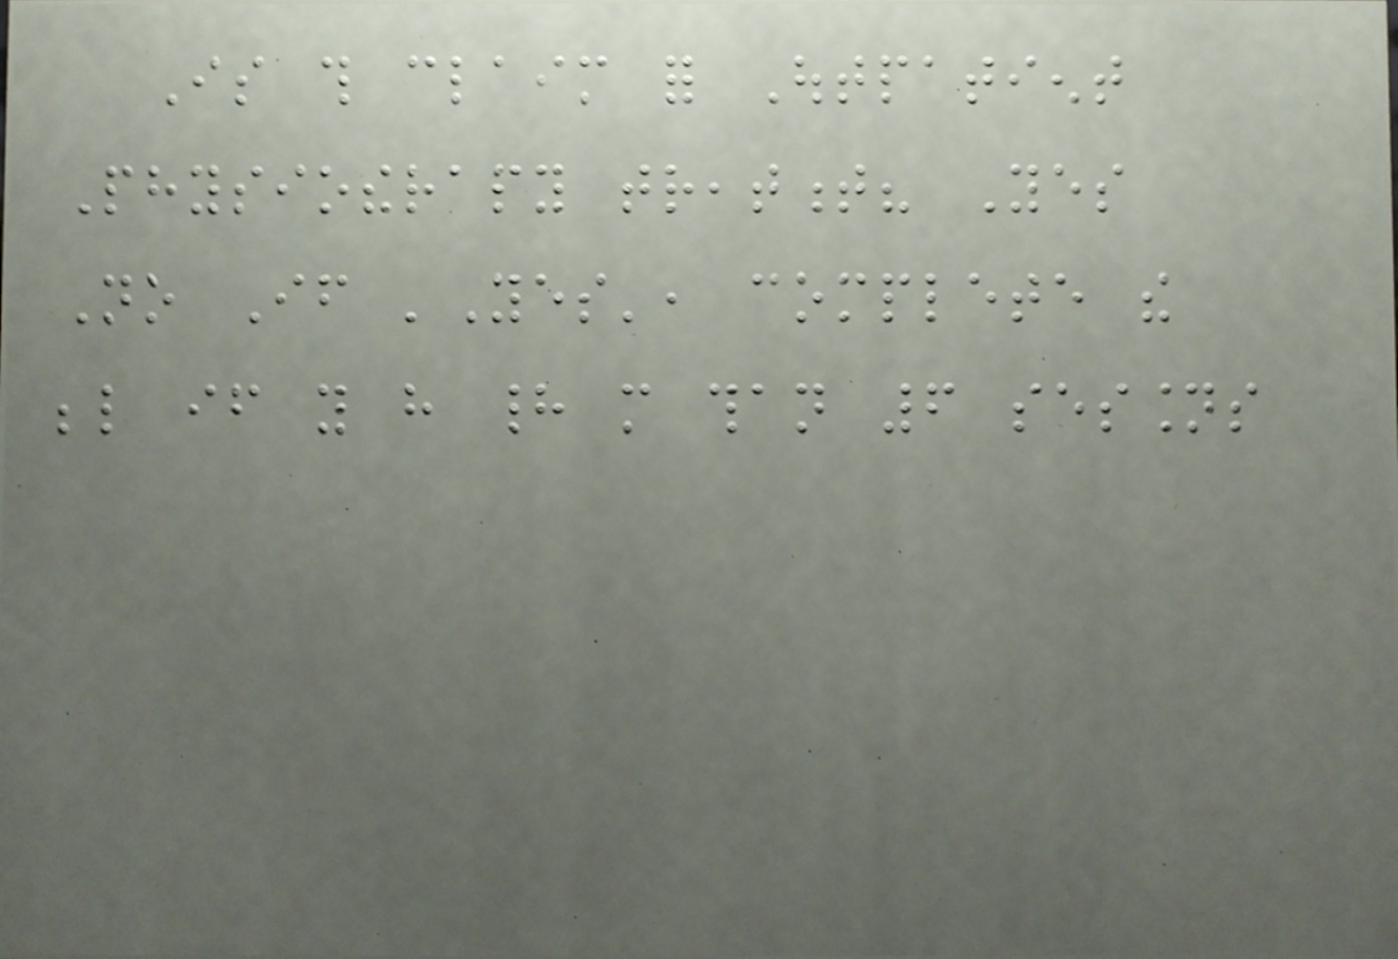Is this claim for Outpatient
Physiotherapy treatment? Yes
No If 'Yes', complete the
below if you have had more than 6 sessions
